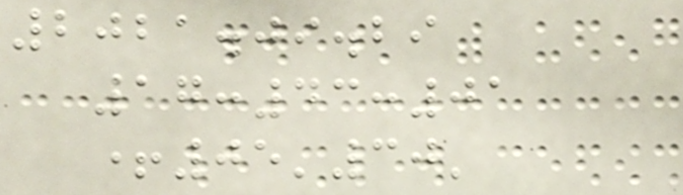2021.09.29
17:43:01
+05'30'
